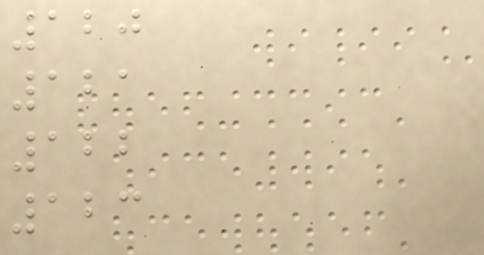120
121
122
123
